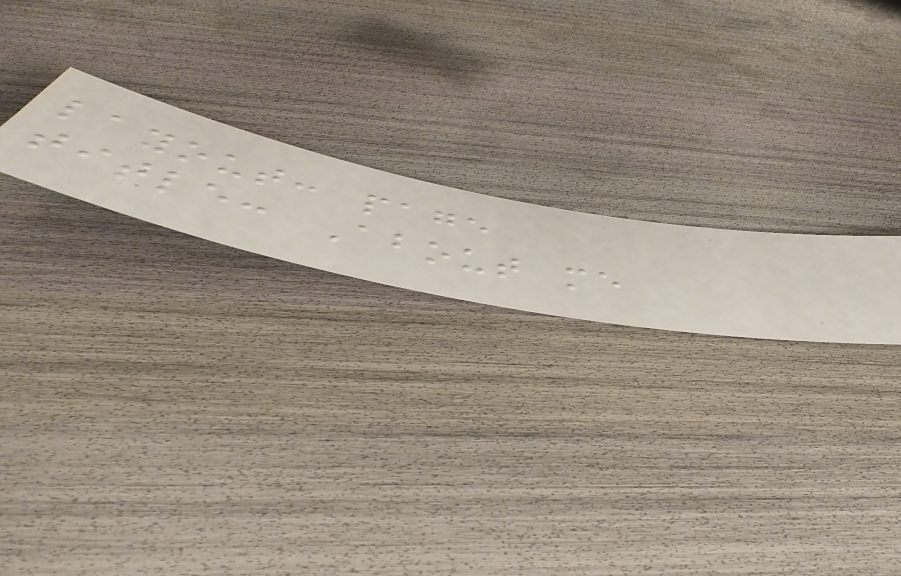layout: page
title: About me
